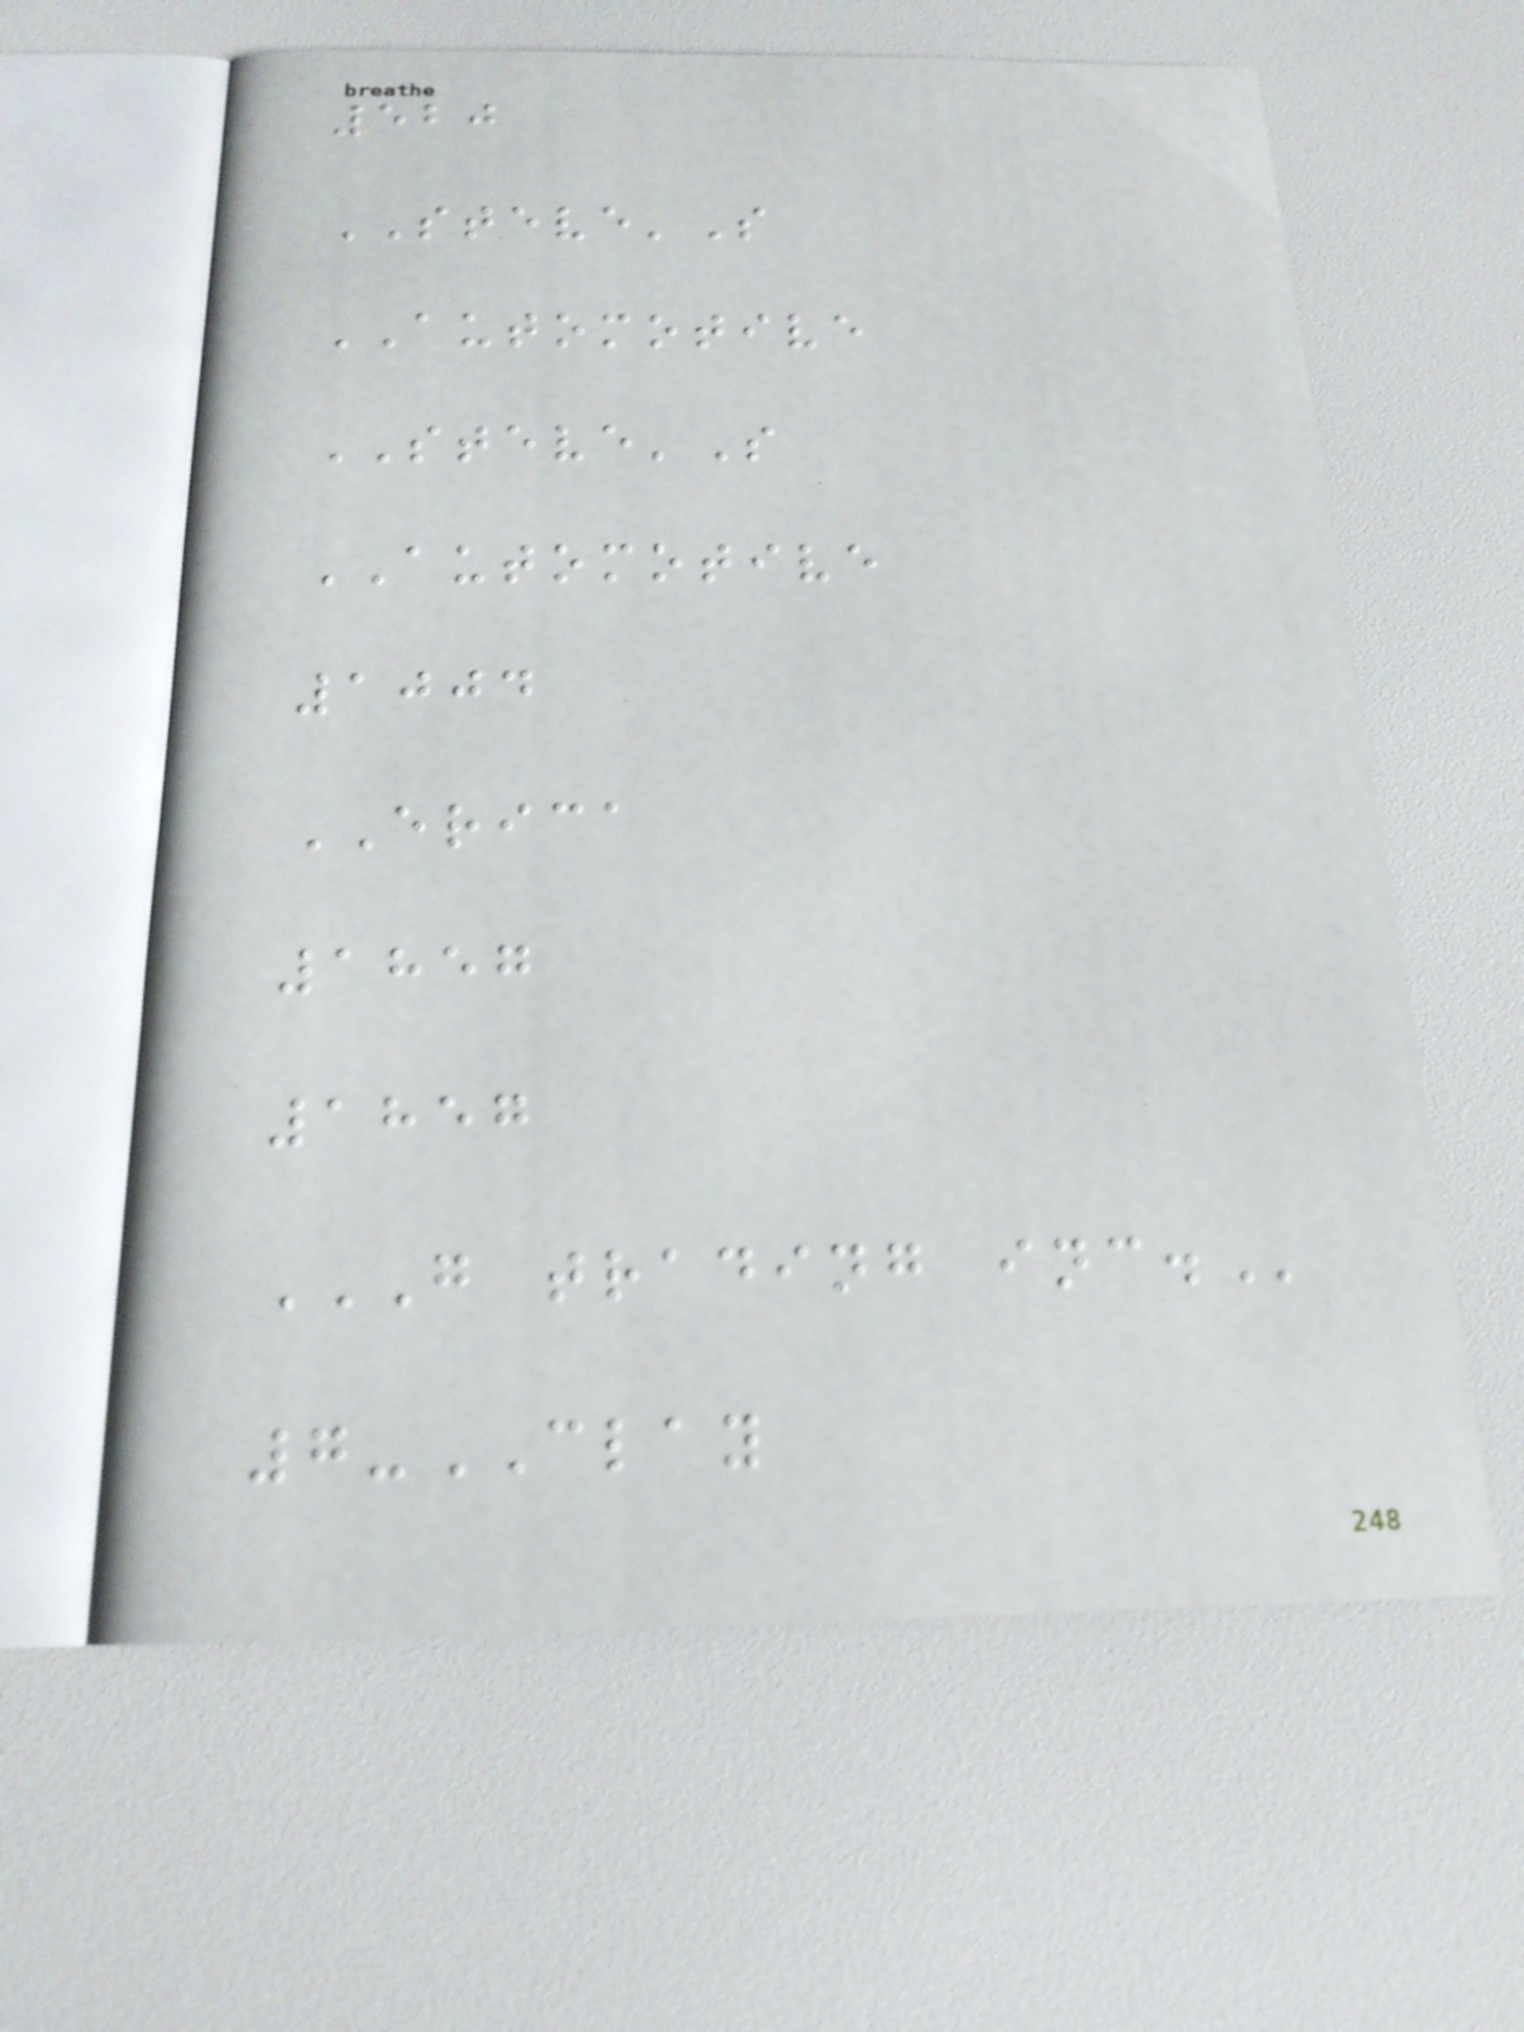520
STEVE'S
AUTOMOTIVE
STEVE'S
AUTOMOTIVE
1004
ERICA
1857
1857
G TRADING INC.
7-CLAY
